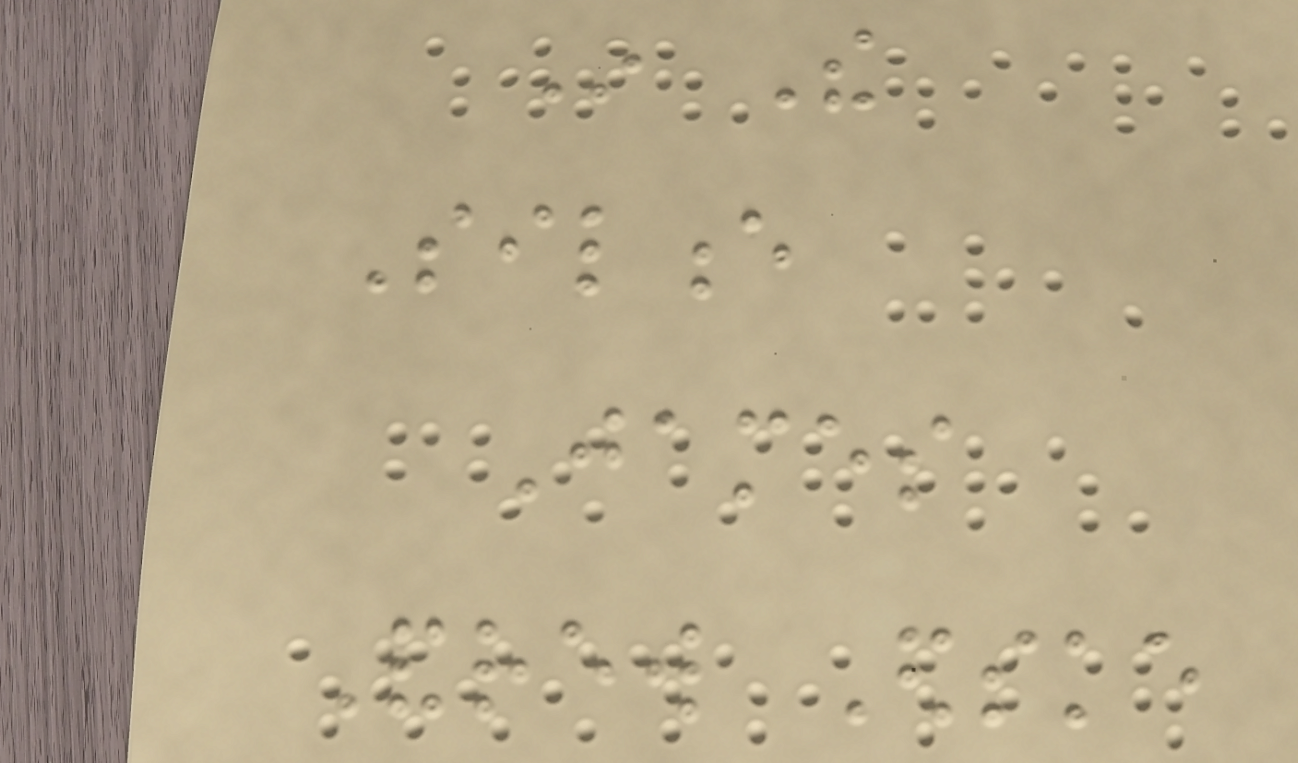In The
Silence
James
Andrew Edske
